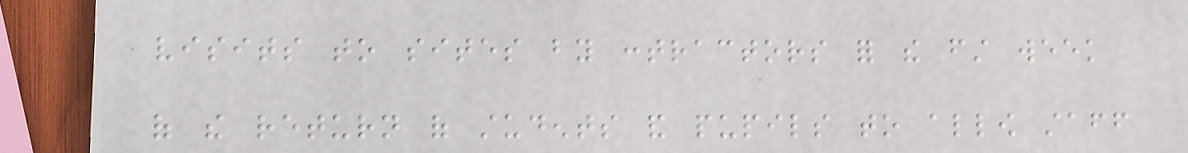visits to sites by contractors for the first week
of the return of students and pupils to allow staff
